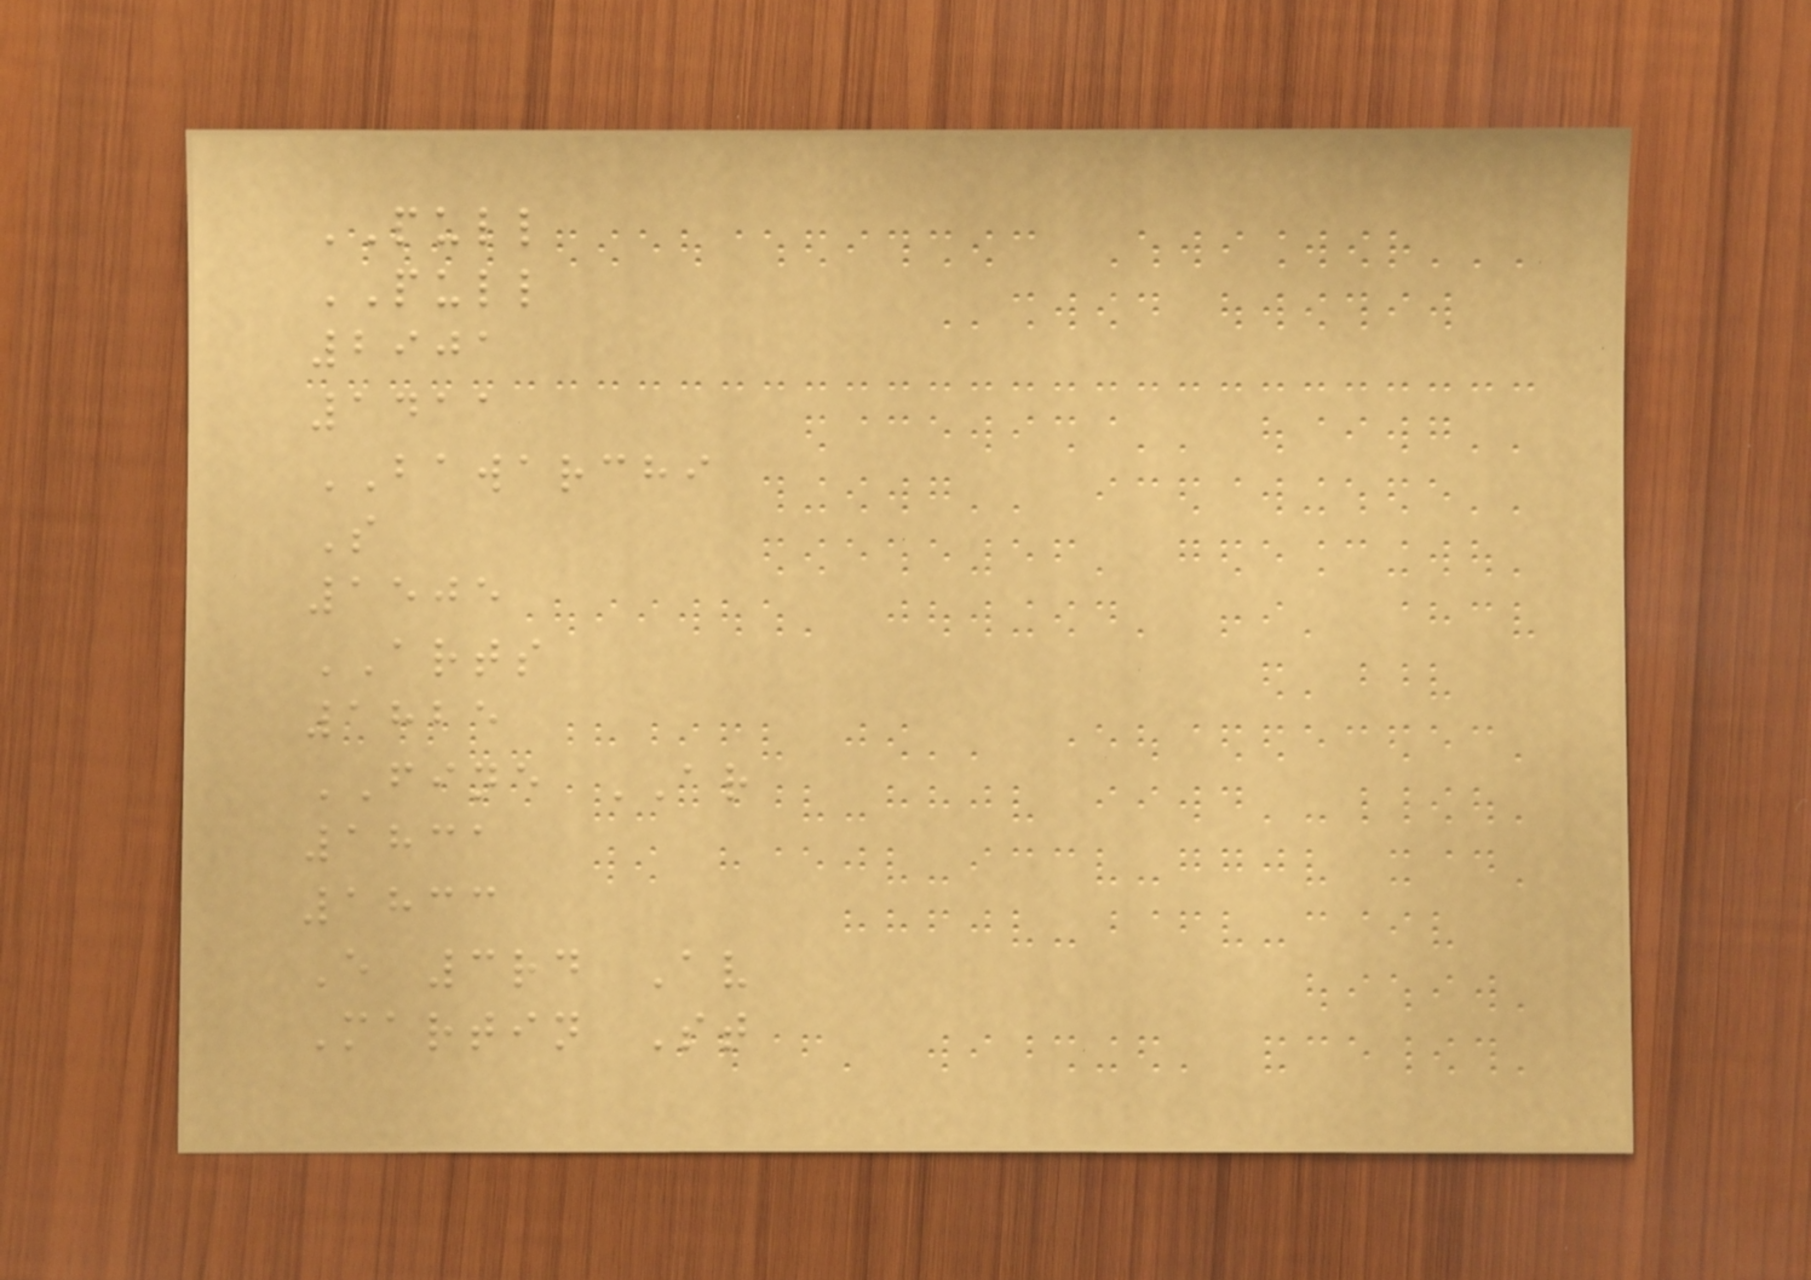PULL
PULL
2901
1411
BAWARCHI
S
1505
ARTS
1825
FINE AR
1831
1833
E 3rd Av
Martin St
